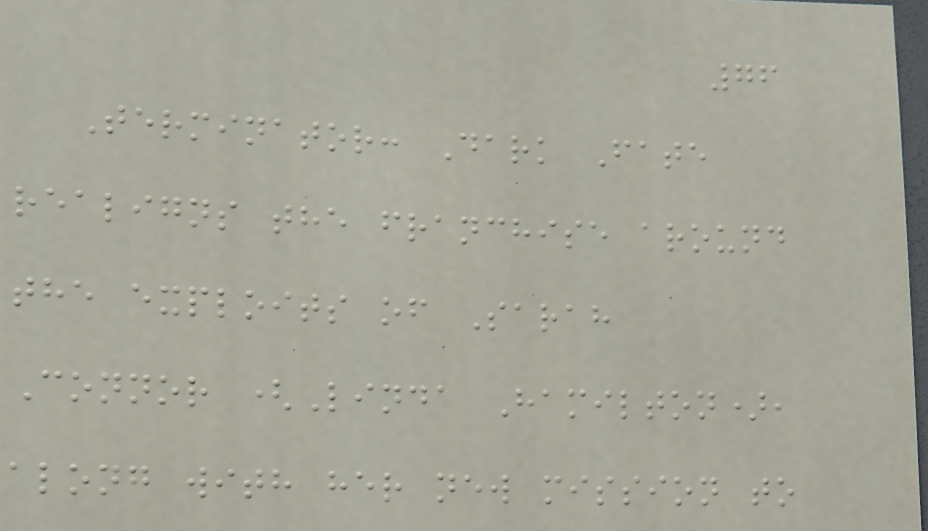76
Terminator: Dark Fate
realigns the franchise around
the exploits of Sarah
Connor (Linda Hamilton),
along with her new mission to
